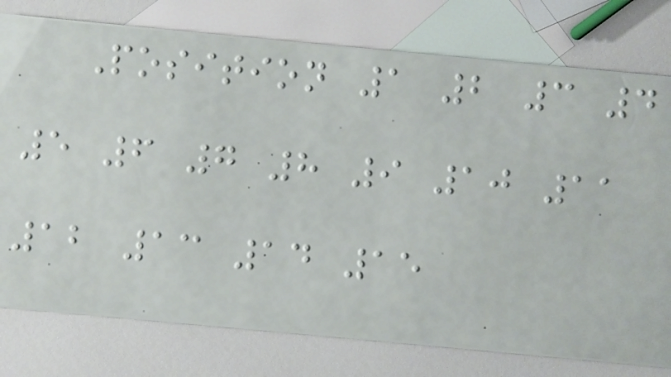Position 1 2 3 4
5 6 7 8 9 10 11
12 13 14 15
